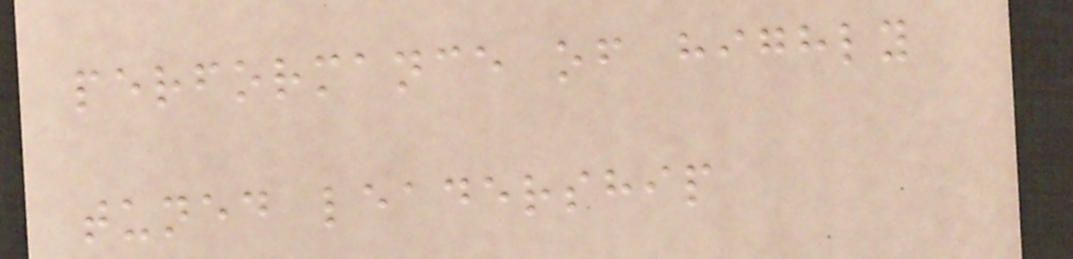performance of highly
tuned leadership
